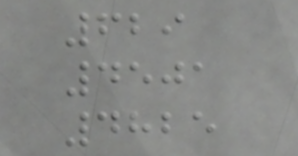629
4501
4825
